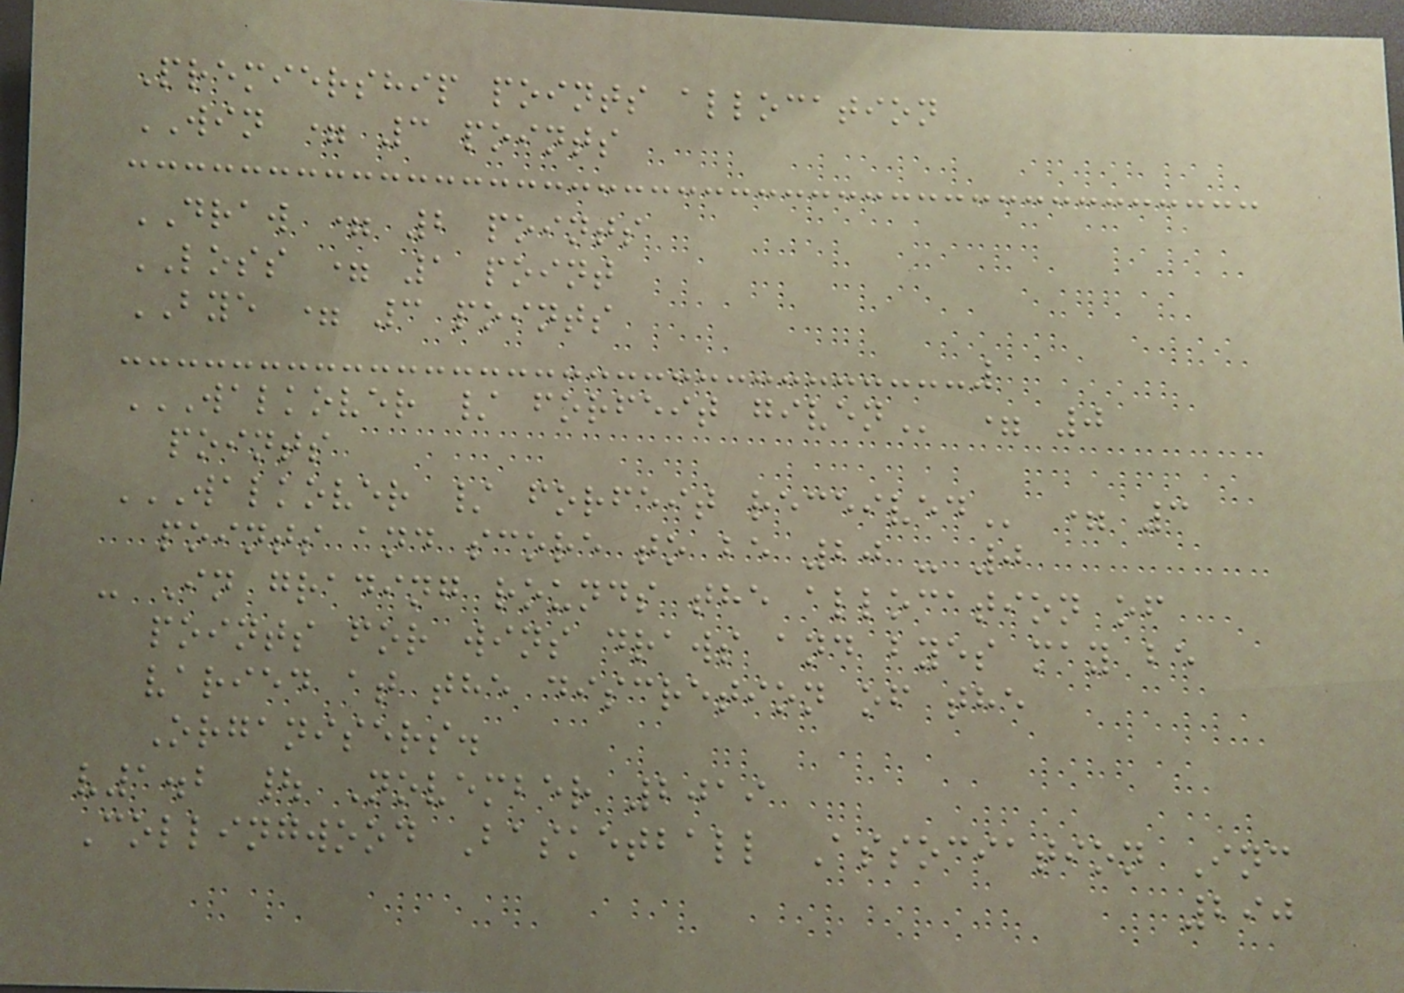Premiership points allocation
WIN = 3 points
DRAW = 2 points
LOSS = 1 point
BYE = 3 points
WALKOVER / FORFEIT GIVEN = 0
points
WALKOVER / FORFEIT RECEIVED = 3
points and score to be 20 - 0
- In grading rounds the allocation of
points for wins draws and byes may be
varied at the discretion of the
Organisers.
v1.2 | November 2019
Collingwood Basketball Association Inc
290
